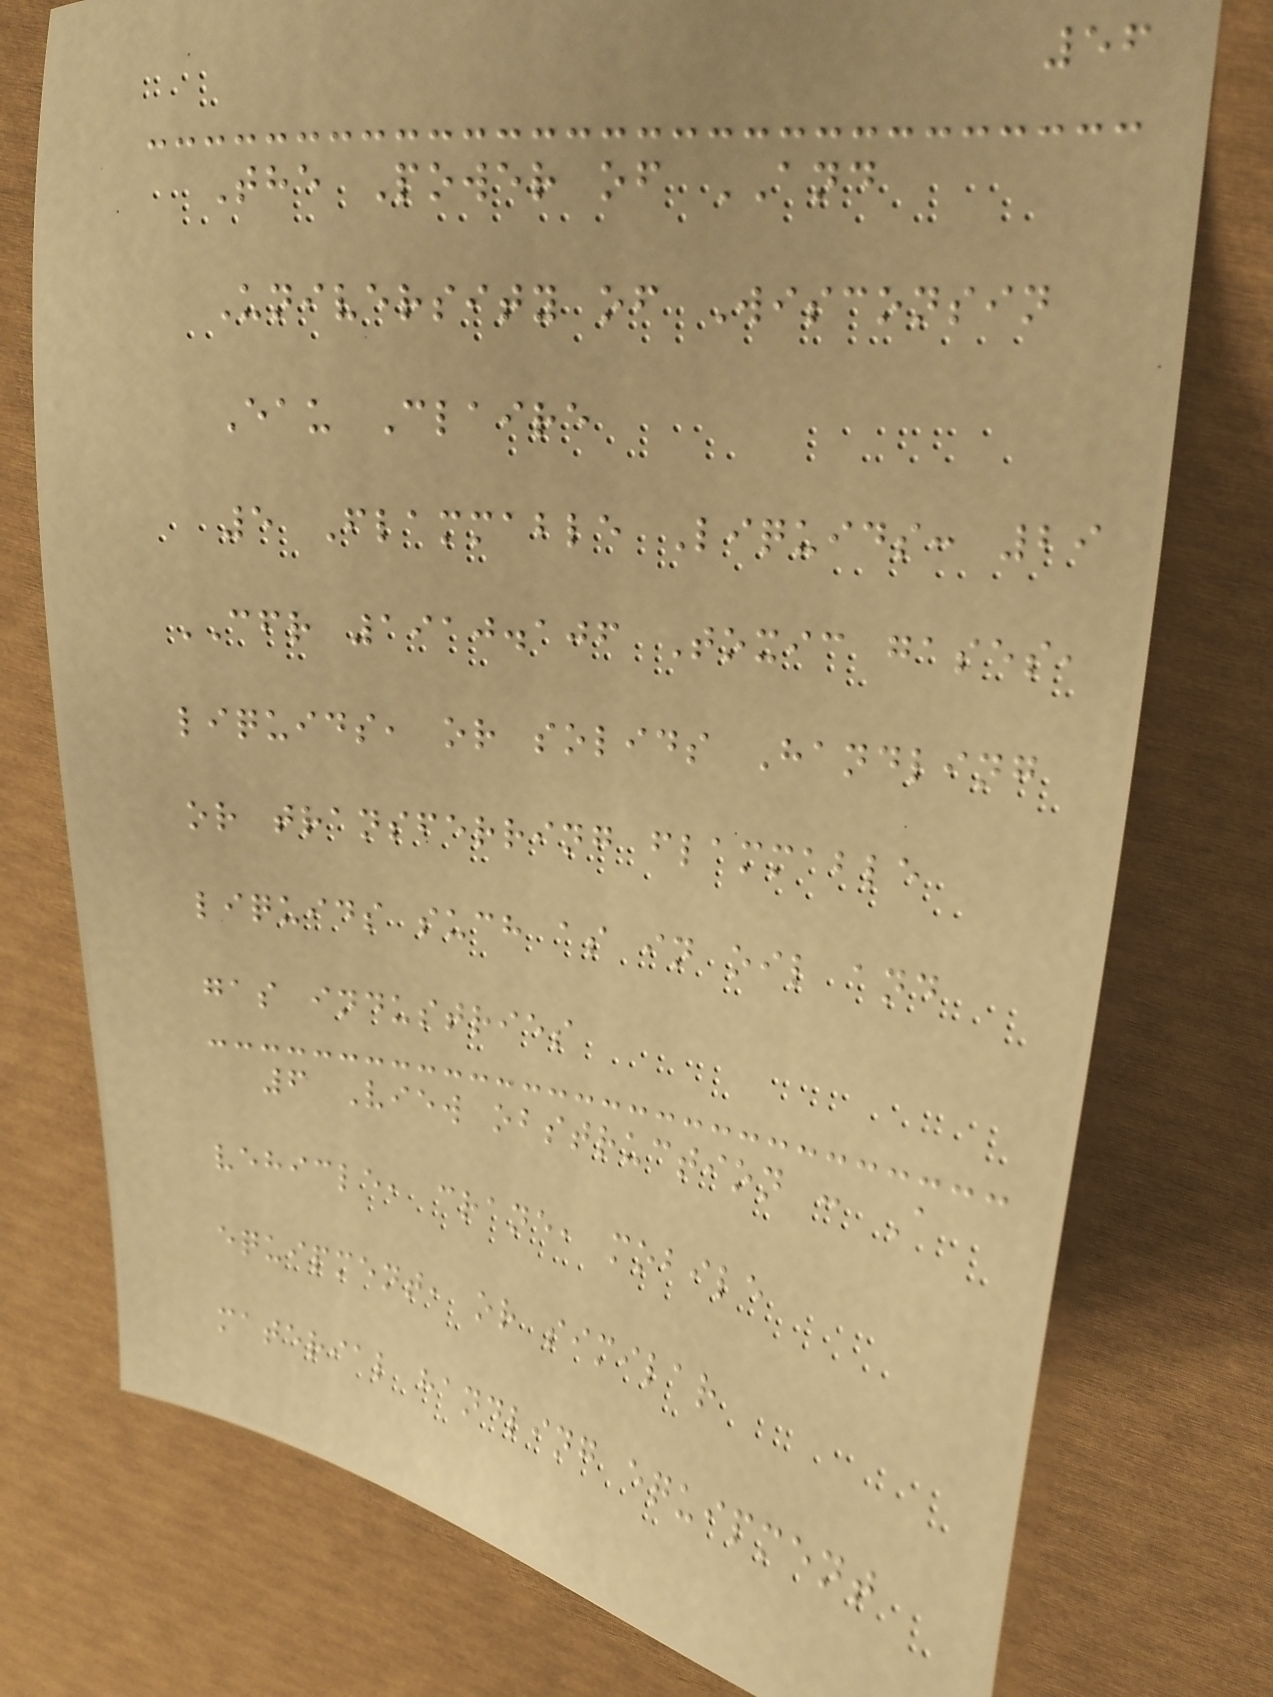56
The Power of AND
University of Wisconsin
Eau Claire
5 Flammable Liquids: 29
CFR 1910.106 Toxic gases,
liquids, or solids Handling
or transferring flammable
liquids such as in oil and
gas industries
6 View obstruction : A
vehicle, crane, mobile
equipment, or similar
material handling equipment
